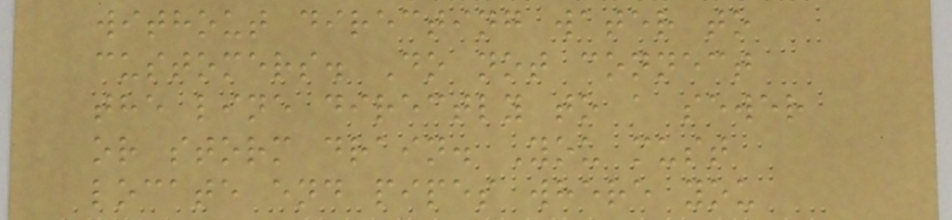without directing water to
customers. Do not connect
the line directly to a sewer
or storm drain. You must
locate end pipes where you
